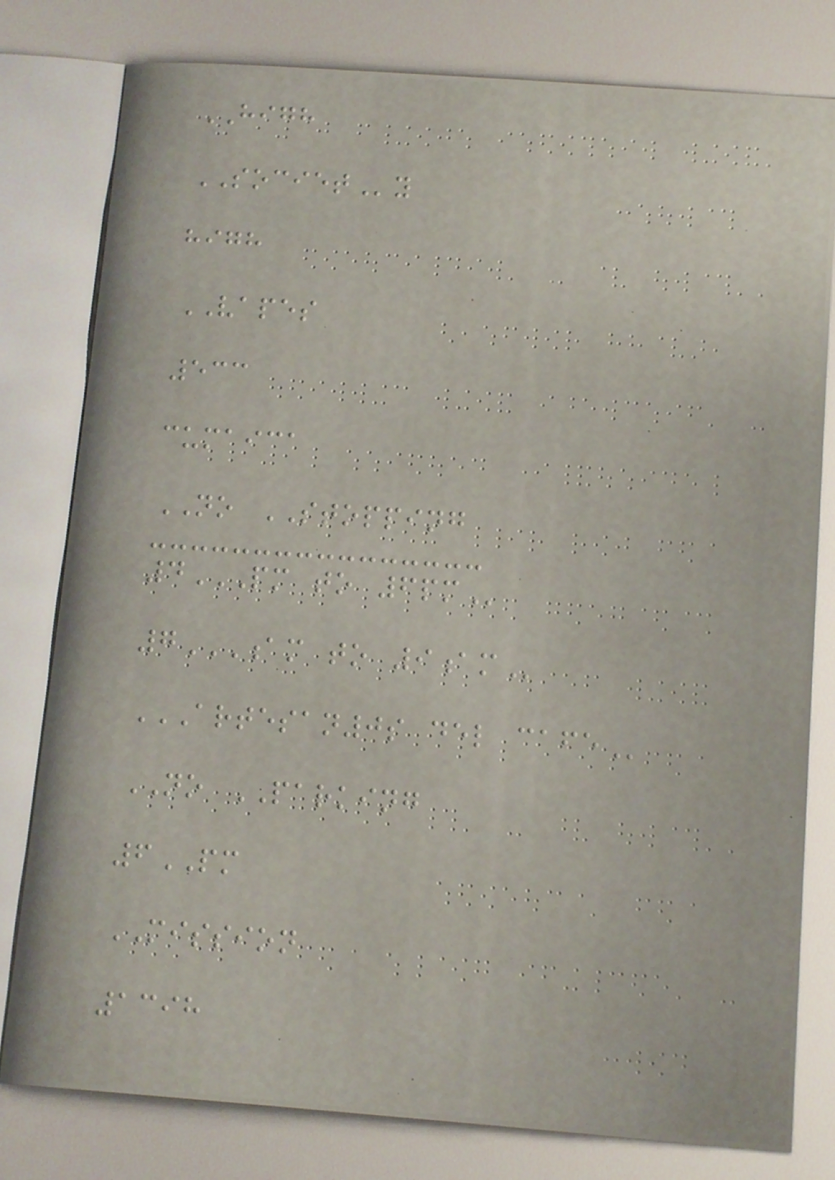HIGH
SOCIETy
high
VAPES
533
cumaica
NO STOPPING
4PM TO 6PM
7AM TO 9AM
ARTESAN0S DEL CAFE
NO PARKING
6PM
MISSION
1398
